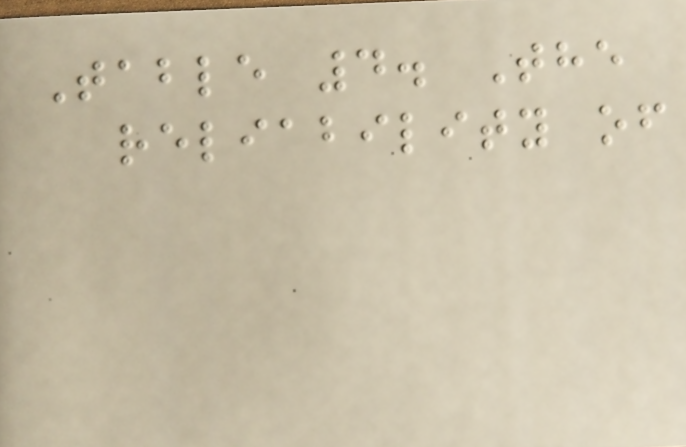Table 4. The
reliability of
